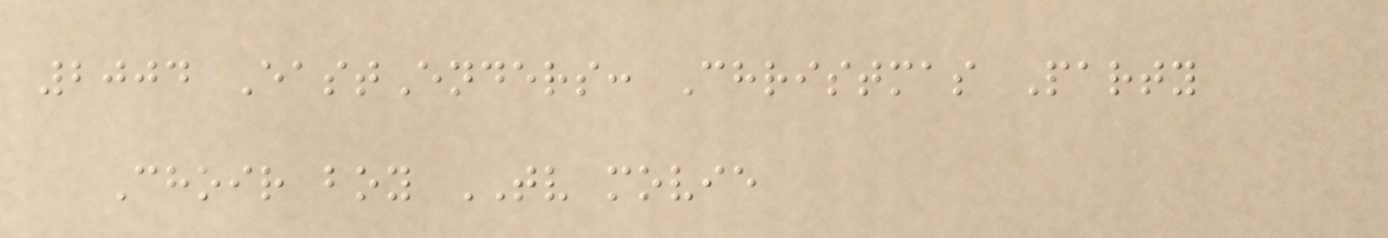2004 EastEnders: Christmas Party
Choir boy TV movie
